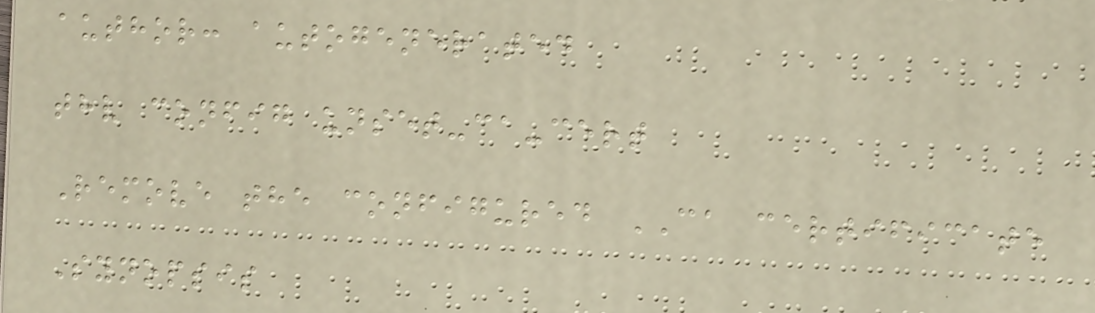author: autogenerated
thv config unset-ca-cert
Remove the configured CA certificate
Synopsis
